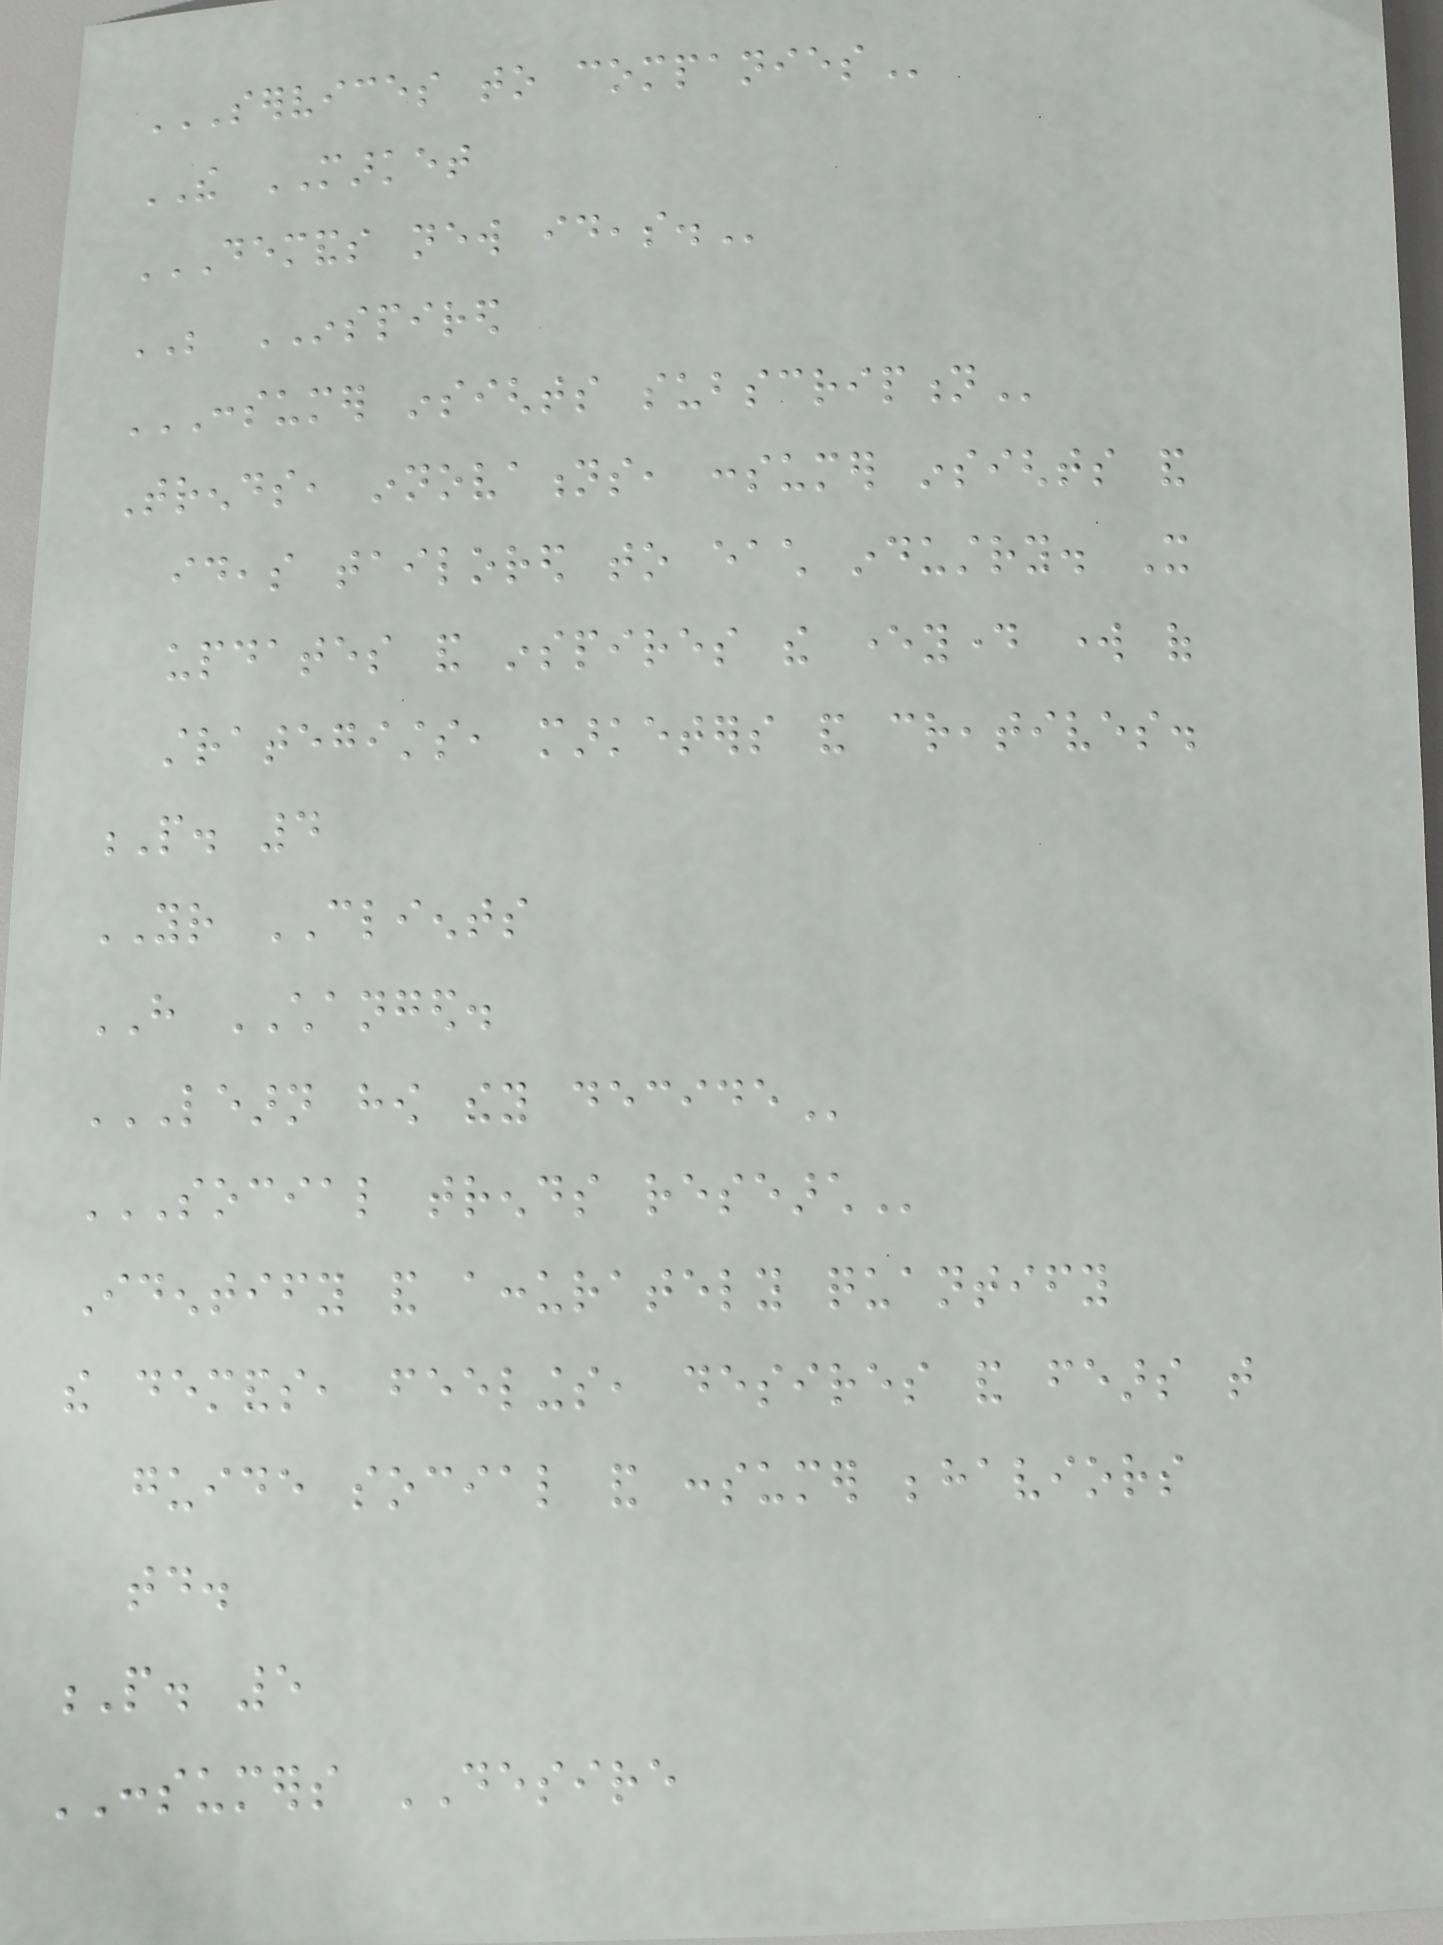SERVICES TO COMPANIES
THE MARKET
DEMANDS NEW IDEAS.
BE INSPIRED
CONSUMER INSIGHTS SUBSCRIPTION
Trends, innovations, consumer insights and
ideas tailored to each industry. It
updates and inspires the everyday work of
strategists, marketers and creatives.
P. 4
YOUR CLIENTS
HAVE CHANGED.
LEARN HOW THEY DECIDE
SOCIAL TRENDS RESEARCH
Identify and accurately quantify
the demands, feelings, desires and fears that
guide social and consumer behaviors
today.
P. 5
CONSUMERS DESIRE
